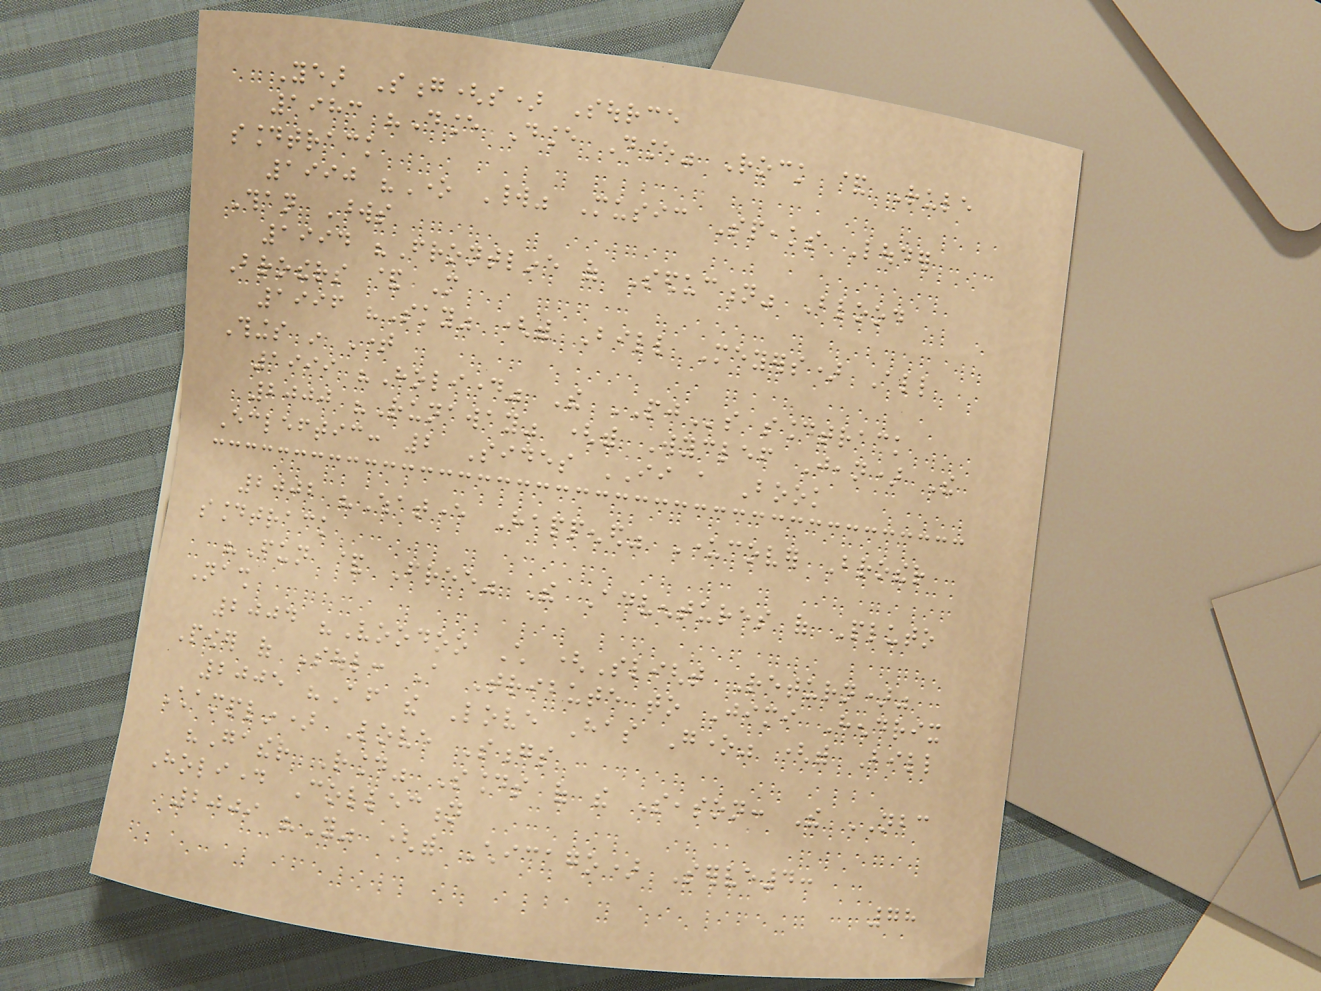Year Song(s) Source
1983 "Dance Dance Dance" Rock & Rule
soundtrack
1990 "One World" Music Speaks Louder
Than Words
1994 "Frontline of Seduction" Blood
Brothers & More
1996 "Sky" (with Bill Meyers) All
Things in Time
1999 "Holiday" The PJs soundtrack
2000 "Runaway" (with Wyclef Jean) The
Ecleftic: 2 Sides II a Book
2002 "Whatever Happened" Undercover Brother
soundtrack
"Fun & Free" The Adventures of Pluto
Nash
2004 "Voodoo Child (Slight Return)"
Power of Soul: A Tribute to Jimi Hendrix
2005 "After the Love Has Gone" (with Bill
Champlin) Love Songs
"Gather Round" Sounds of the Season: The NBC
Holiday Collection
2009 "You" (with Chicago) Serve4:
78
